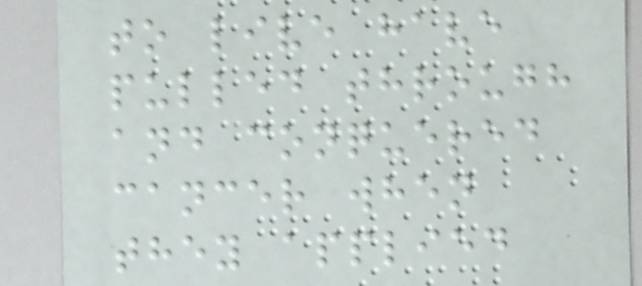to live have
pulled through
and conquered
cancer when
they applied
